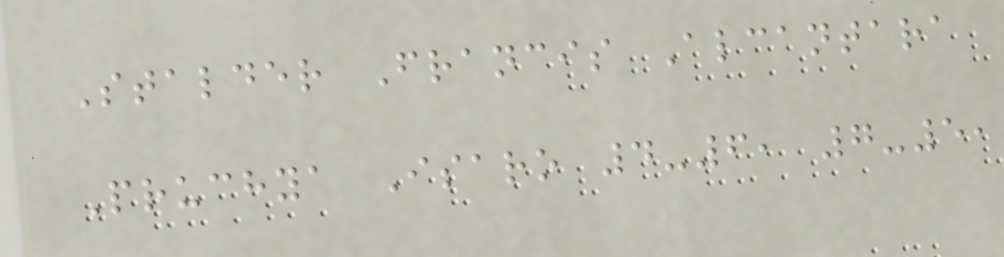Stalder Francis Alcantara
Pruchya Isaro 4-6, 7-5,
